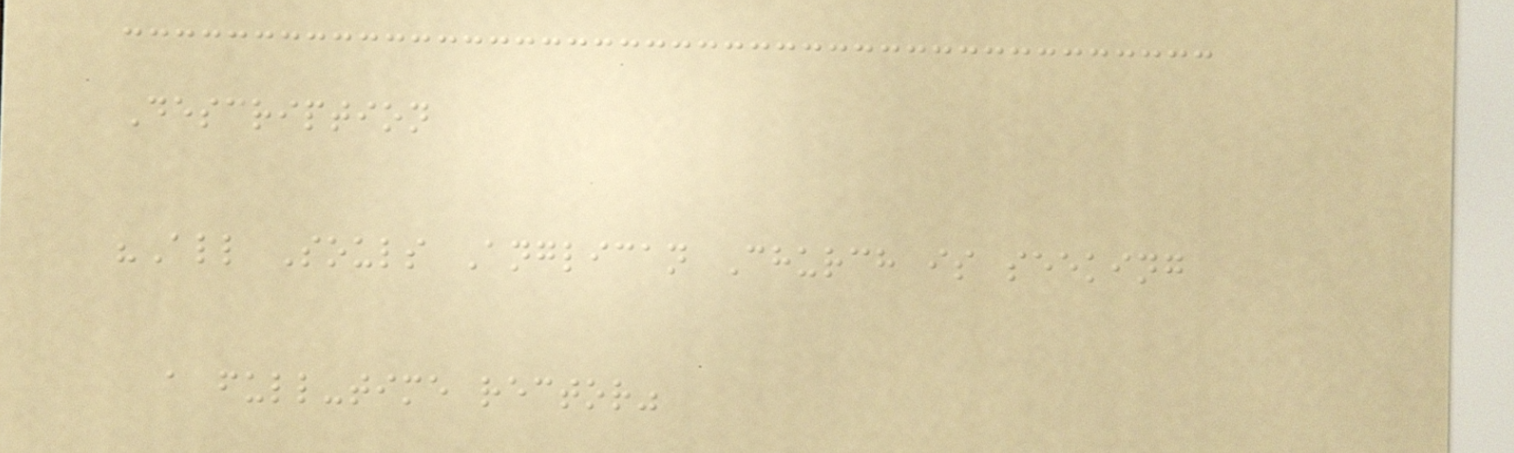Description
"All Souls Anglican Church is seeking
a full-time rector"
